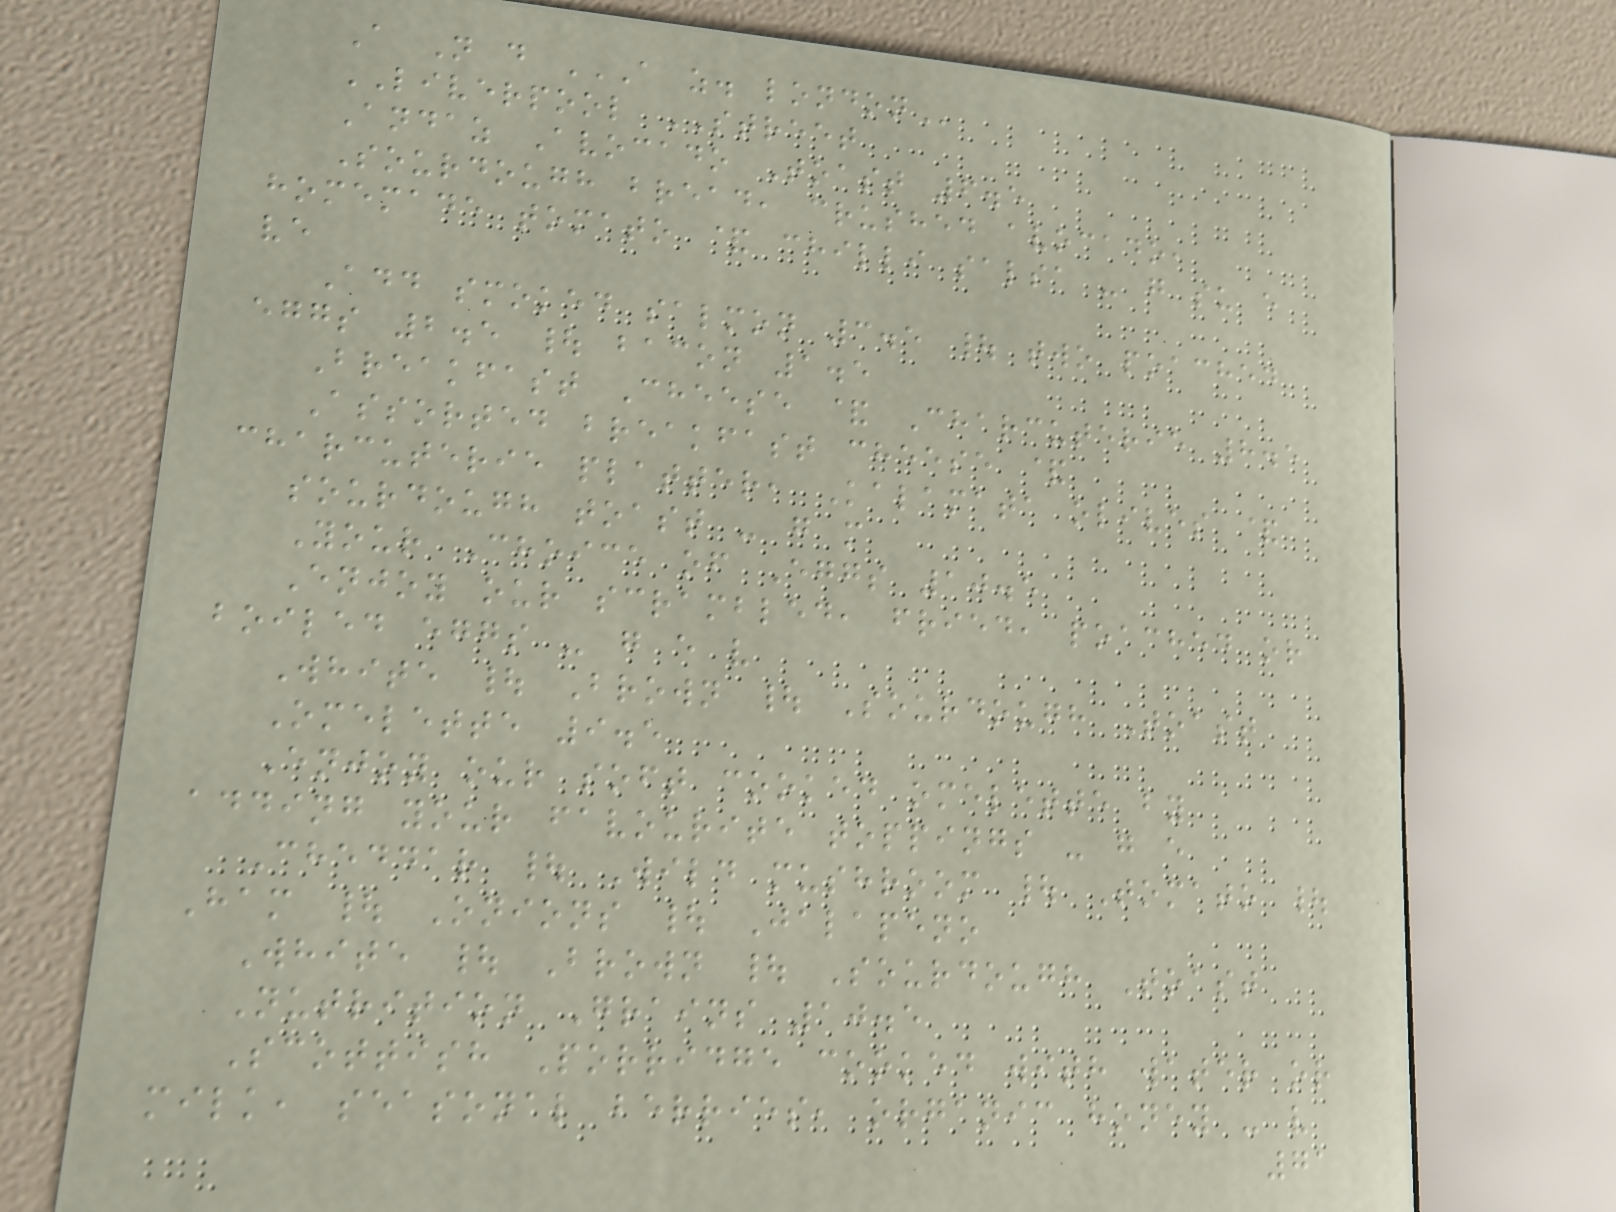A N d A Z. LONDON
LIVERPOOL STREET
Andaz Avocado Toast 6.5
Sourdough bread, crushed avocado,
homemade tomato & chilli salsa - g su e
ve
Add smoked salmon 3.5 | two poached
eggs 2.5 | bacon 1.5
Breakfast Cheese & Charcuterie 8.5
Assorted breakfast cheese &
charcuterie platter, Kalamata olives &
sourdough toast - g m
Your Choice of Eggs 10.5
Enjoy our scrambled, fried, poached or
boiled eggs - g e v
White | Brown | Sourdough Toast
Omelette 9.5
Enjoy our soft cooked omelette by
adding your favourite toppings - g e
Cheddar | Wild mushroom | Tomato |
Ham | Onions | Jalapeno
White | Brown | Sourdough Toast
Nutrition Grains 10.5
Scottish Porridge cooked with water or
milk, seasonal berries, organic honey - v
71
